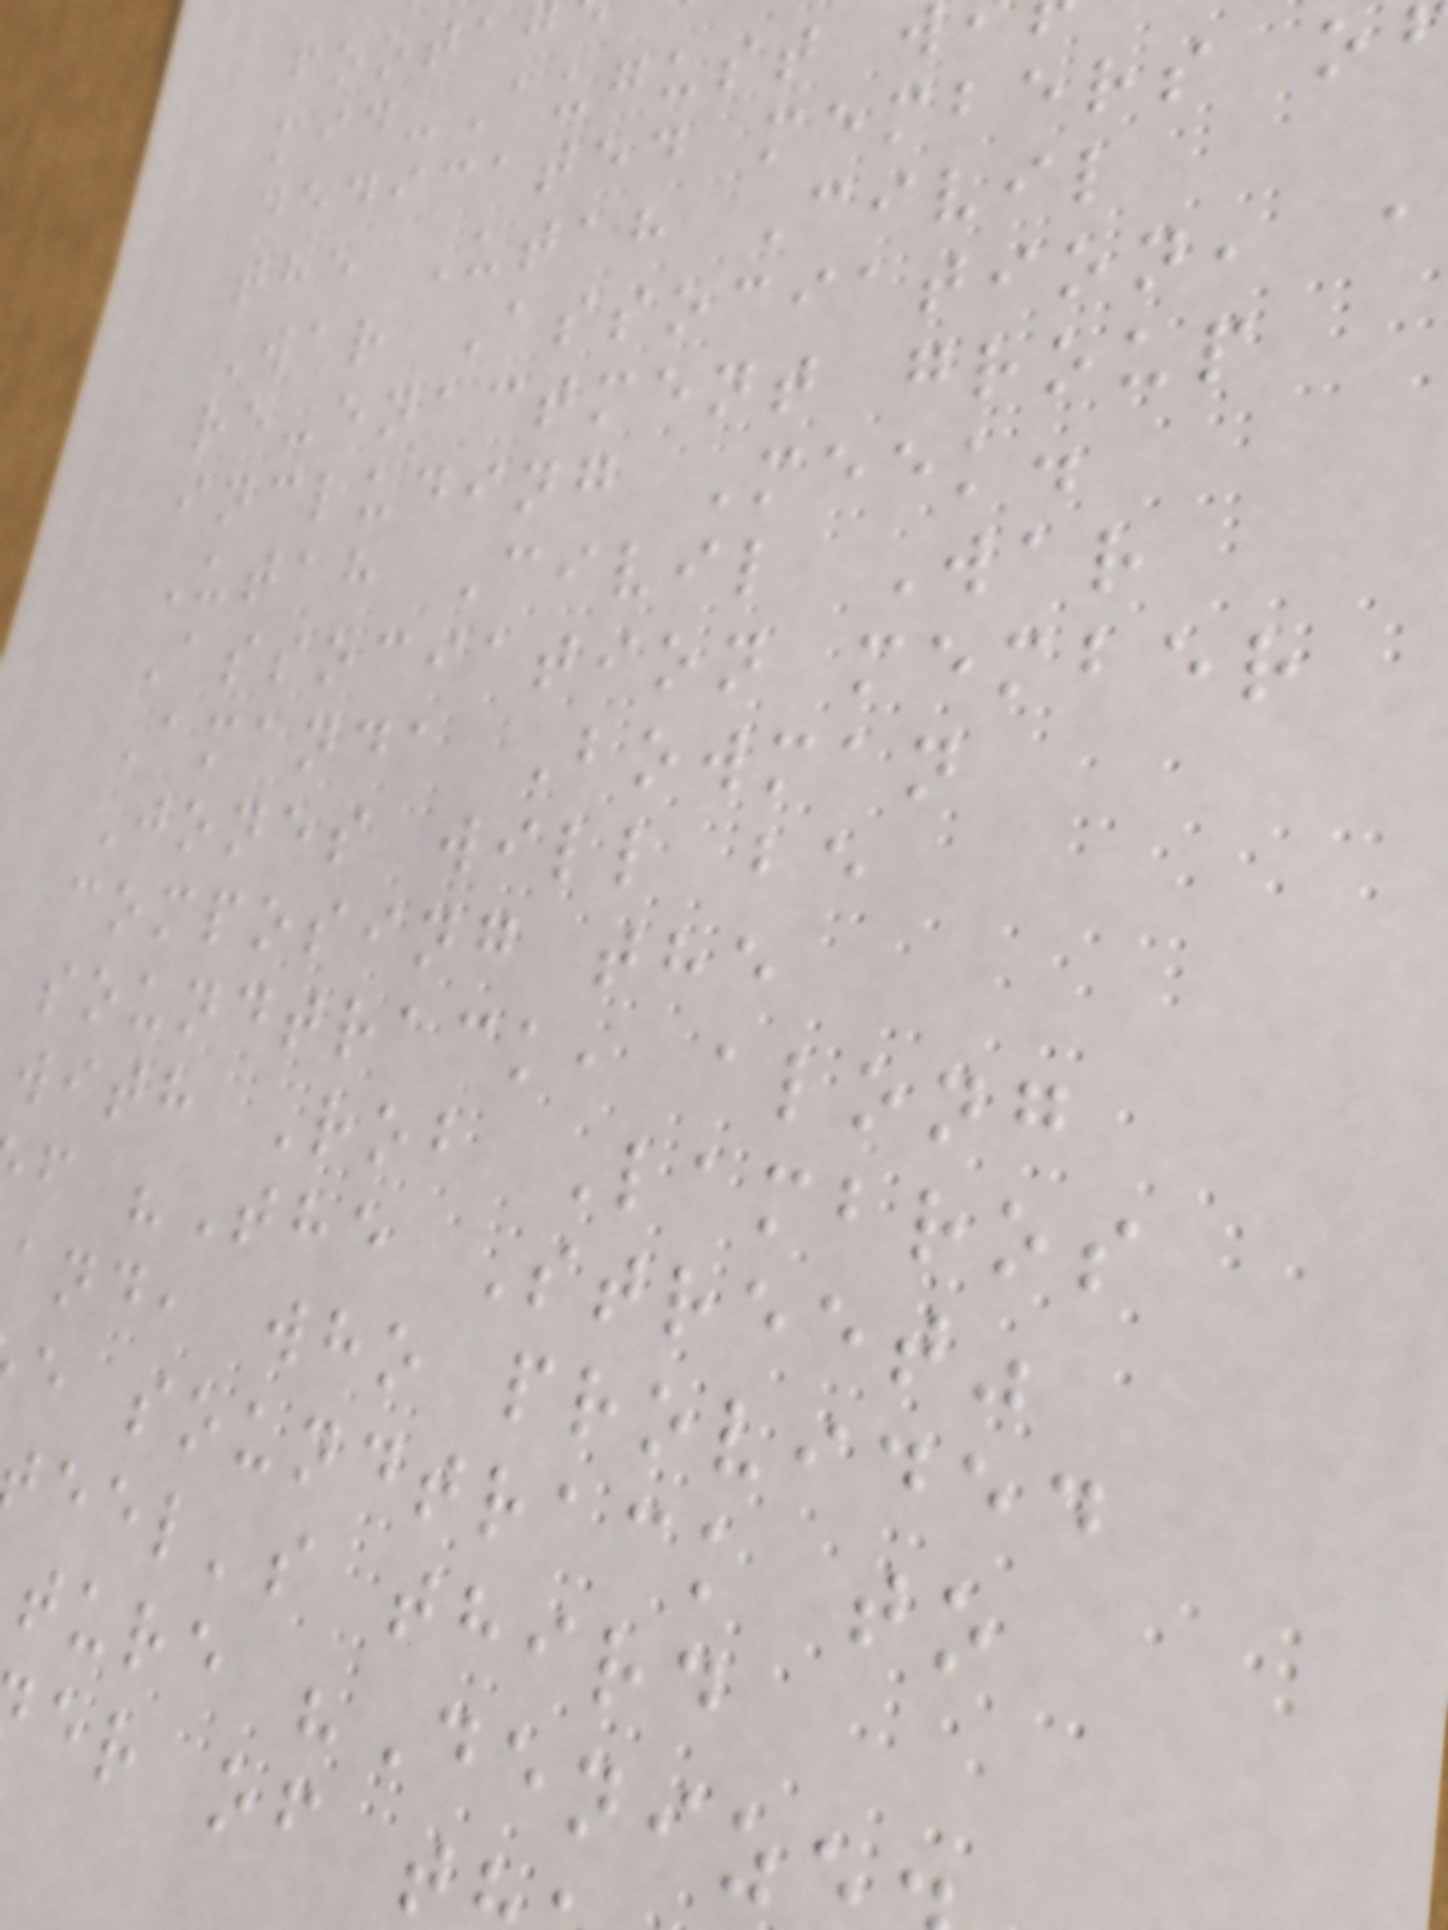footag
mid-August w
dedicated members o
the Utah Civil
War Association, a
re-enactment group
including Meek.
Utah Civil War
Association member
Amanda Bowman
Jones will be
composing the
soundtrack, along
with Rob Lambros
f "The Street"
and, who provided
e soundtrack to
eel's third
ture "Deniz
er of t
